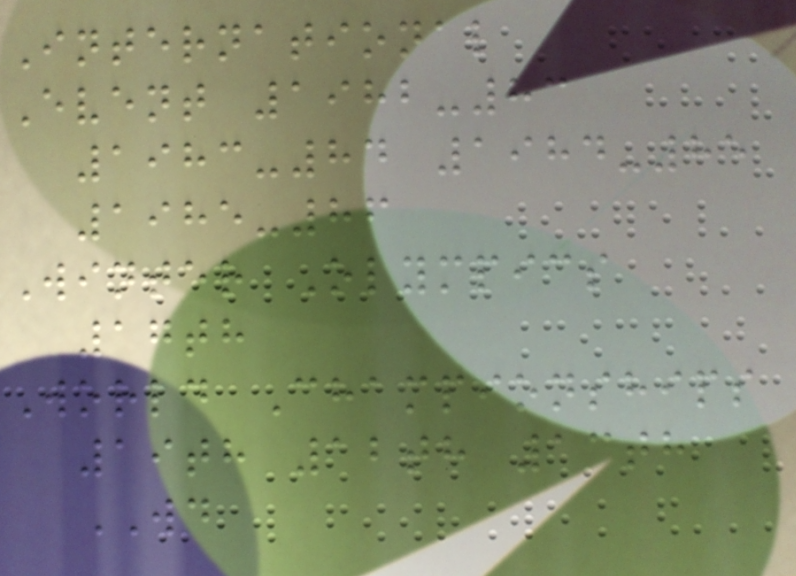International
Event 1982-83
1983-84 1984-85
1985-86
Winter Olympics
17th
World Championships
19th 12th 13th
WD
